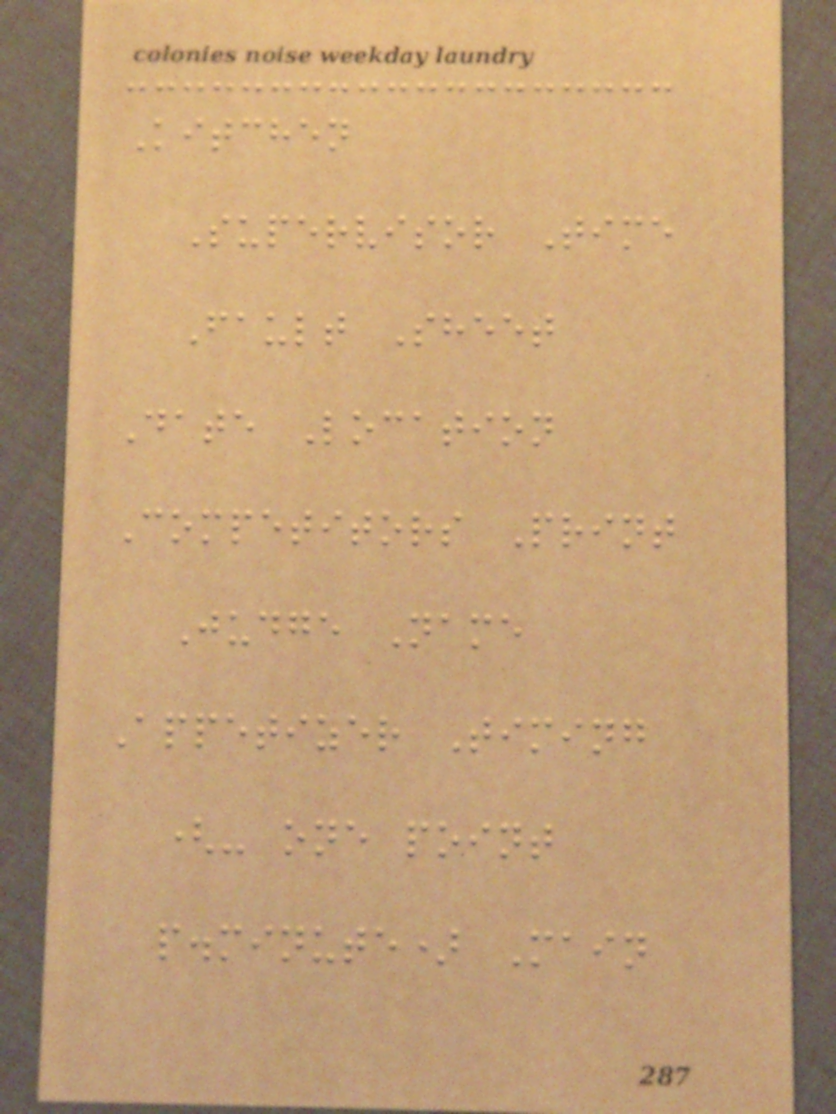Kitchen
Supervisor Time
Fault Sheet
Date Location
Competitors Print
Judge Name
Appetizer Timing
(- one point
p.minute) Main
